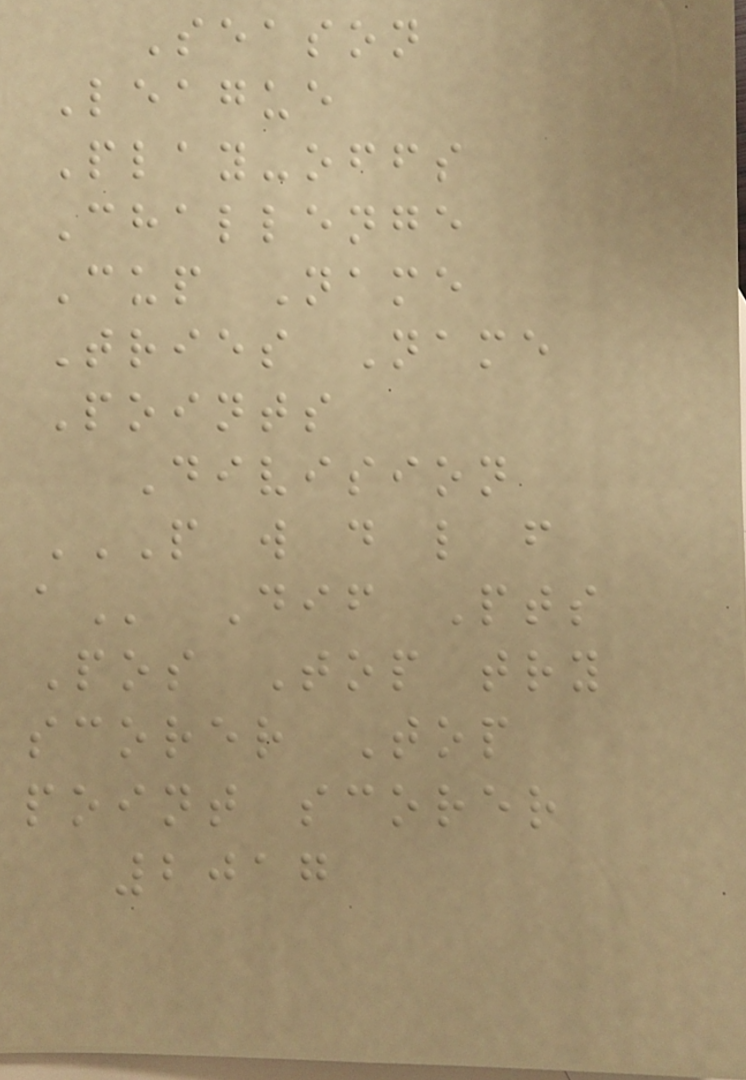Season
League
Play-offs
Challenge
Cup Name
Tries Name
Points
Division
P W D L F
A Dif Pts
Pos Top try
scorer Top
point scorer
2017
